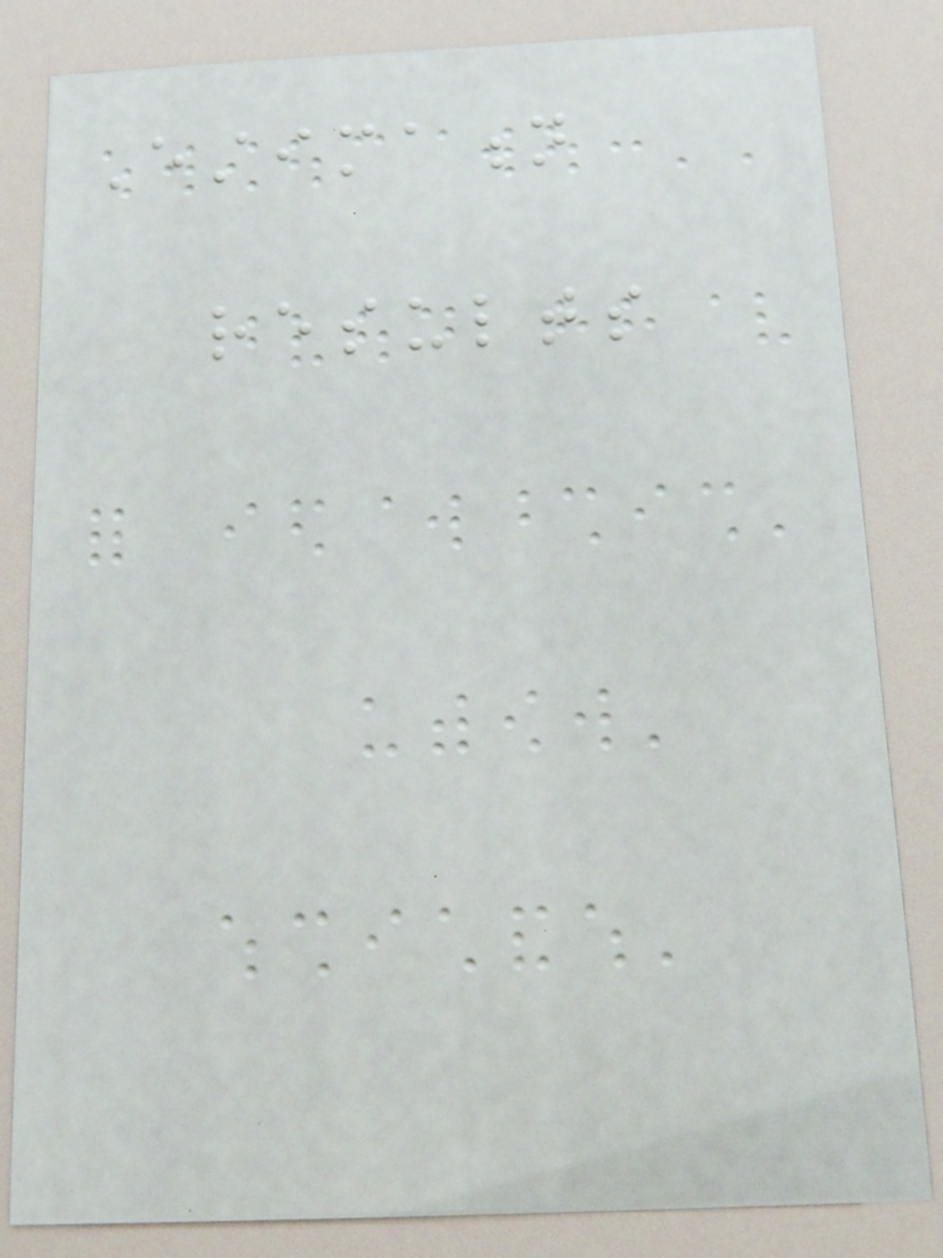Estimation
results
